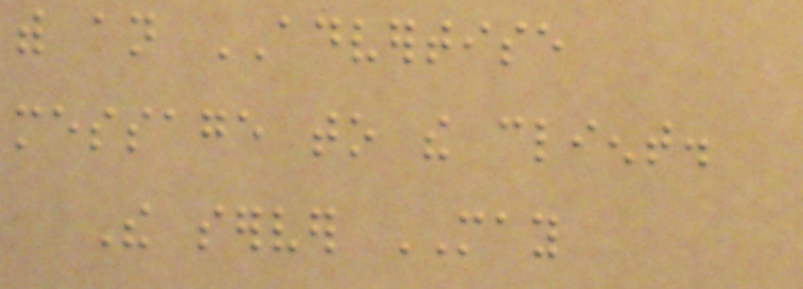with an ADVERTISE
message to the client.
The server MAY
